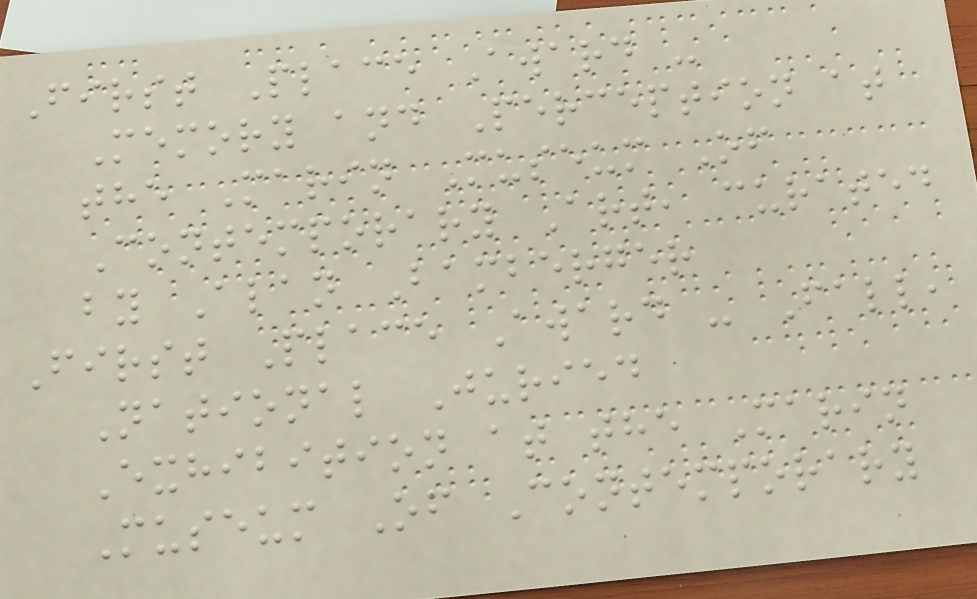First Place Award -
Memory and Perception at
the Marin Museum Of
Contemporary Art, curated
by Alan Bamberger
First Place Award - Fall,
National Juried
Exhibition at the Marin
Museum Of Contemporary
